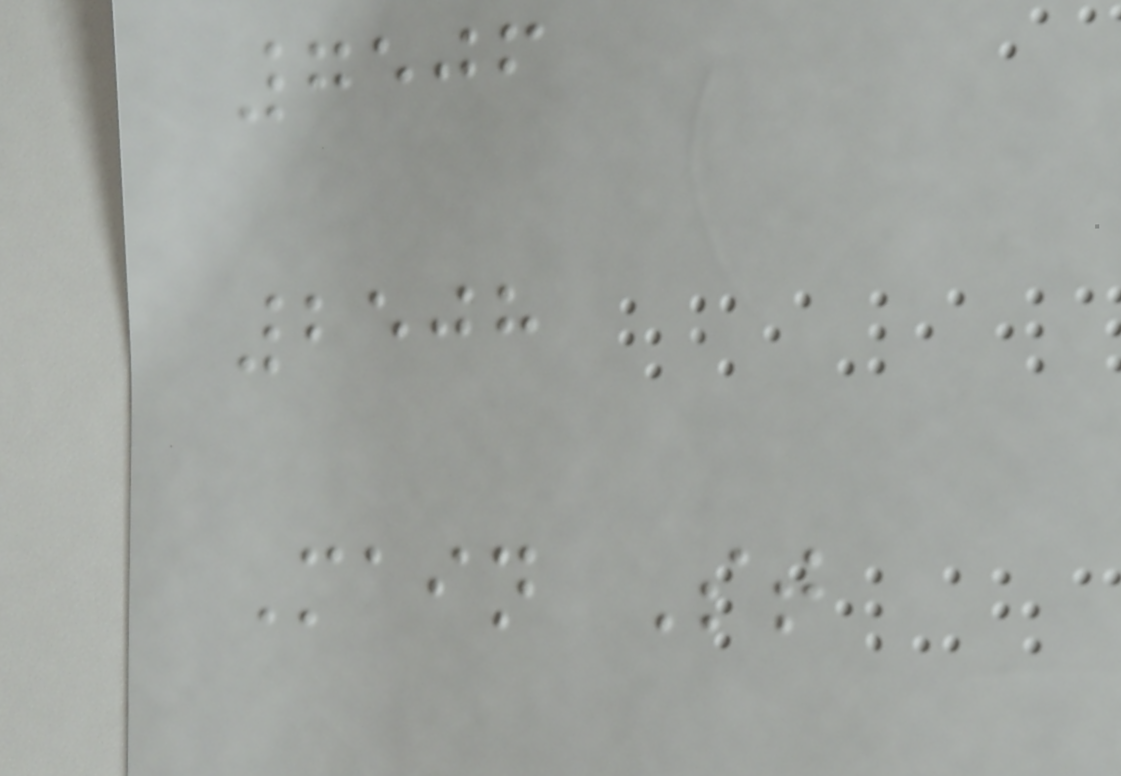7506
2508
Main St
